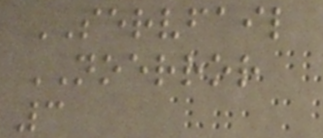SERVFAIL
NOERROR
3
